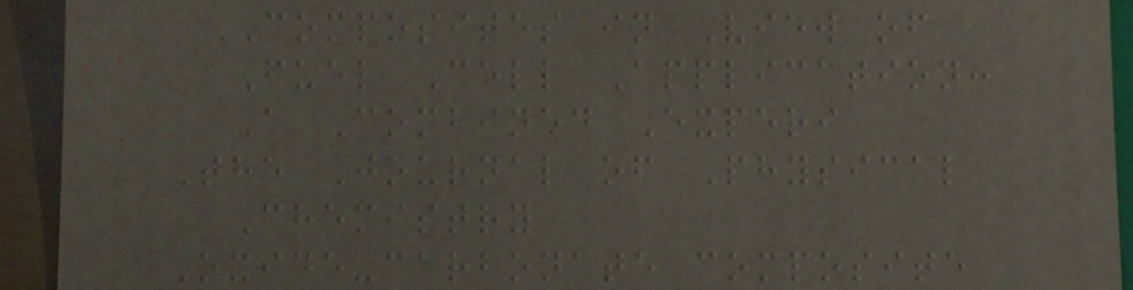Composites in View of
Fuel Cell Application:
A Combined Experi
The Journal of Physical
Chemistry
Oxide-carbonate composite
